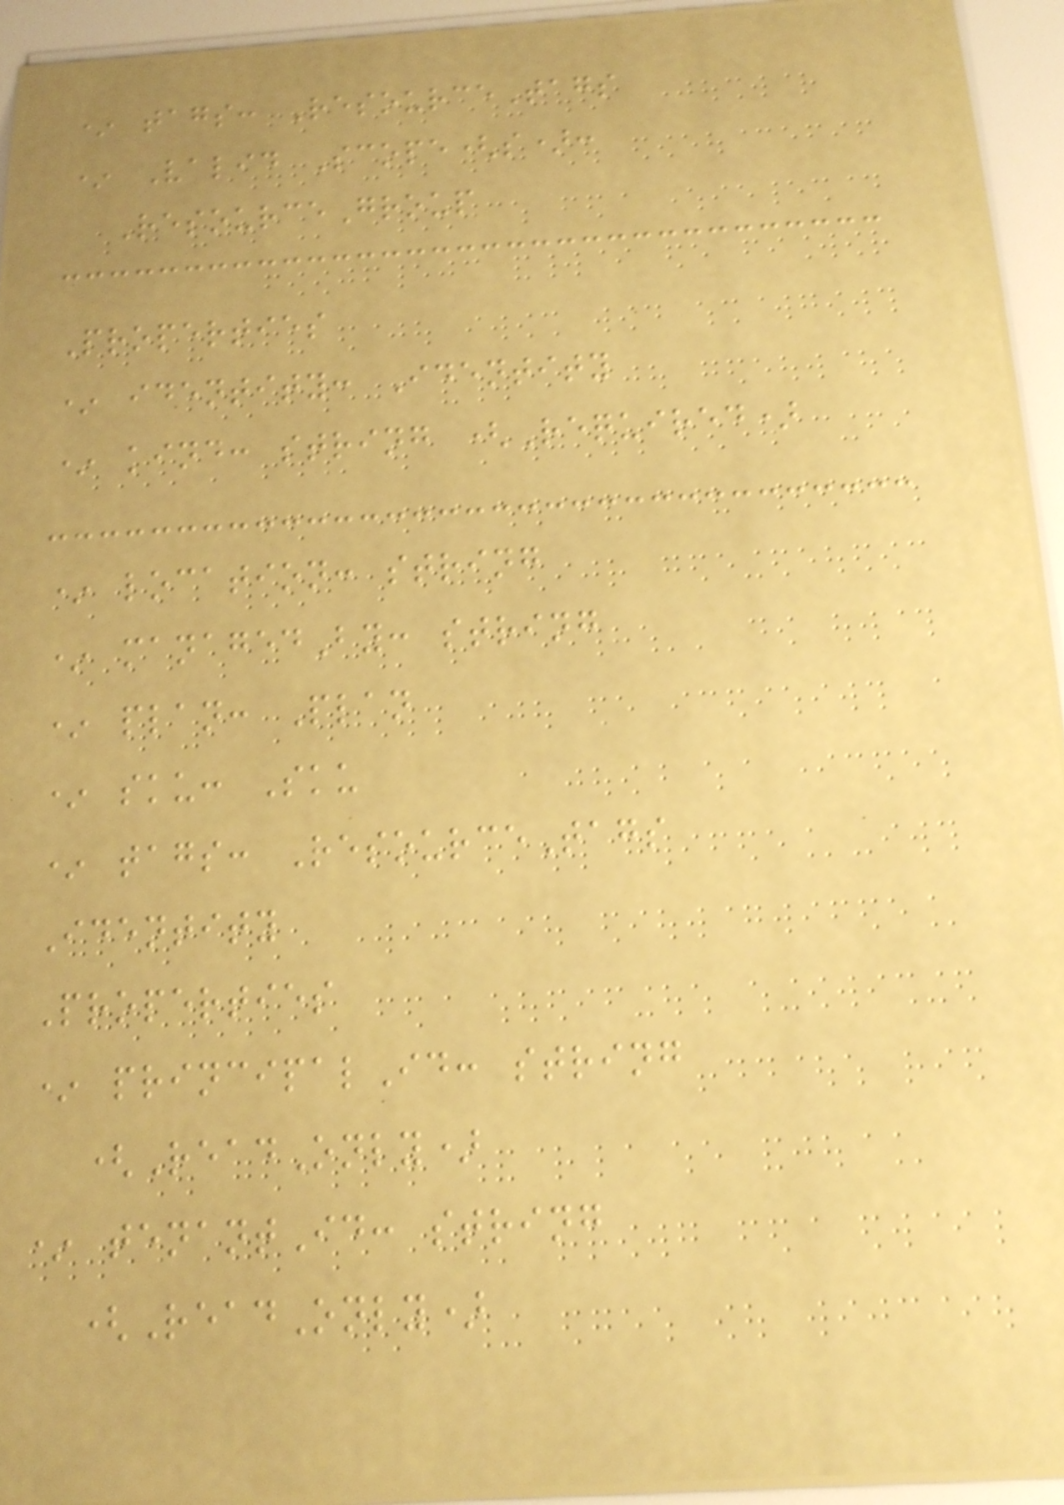* tags: ResourceTags
* Valid Scope(s):
ResourceGroup
Properties
* identity: Identity
* kind: string (Required)
* location: string
* managedBy: string
* plan: Plan
* sku: Sku
* tags: ResourceTags
Identity
Properties
* principalId: string
(ReadOnly)
* tenantId: string
(ReadOnly)
